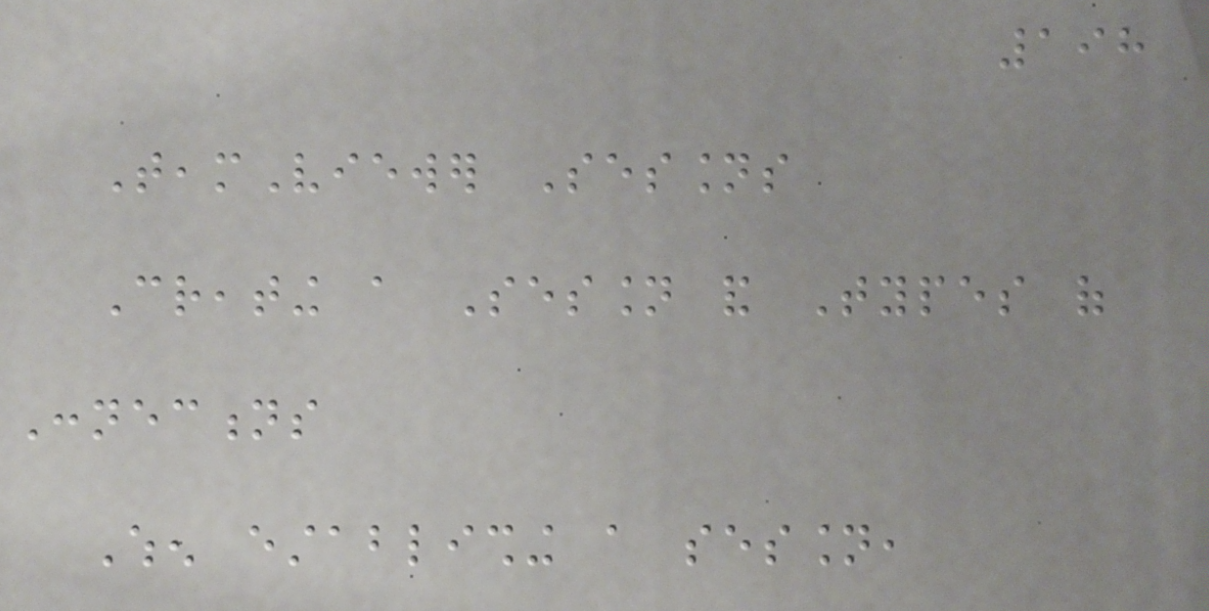198
TeamViewer Sessions
Creating a Session and Types of
Connections
When establishing a session,
